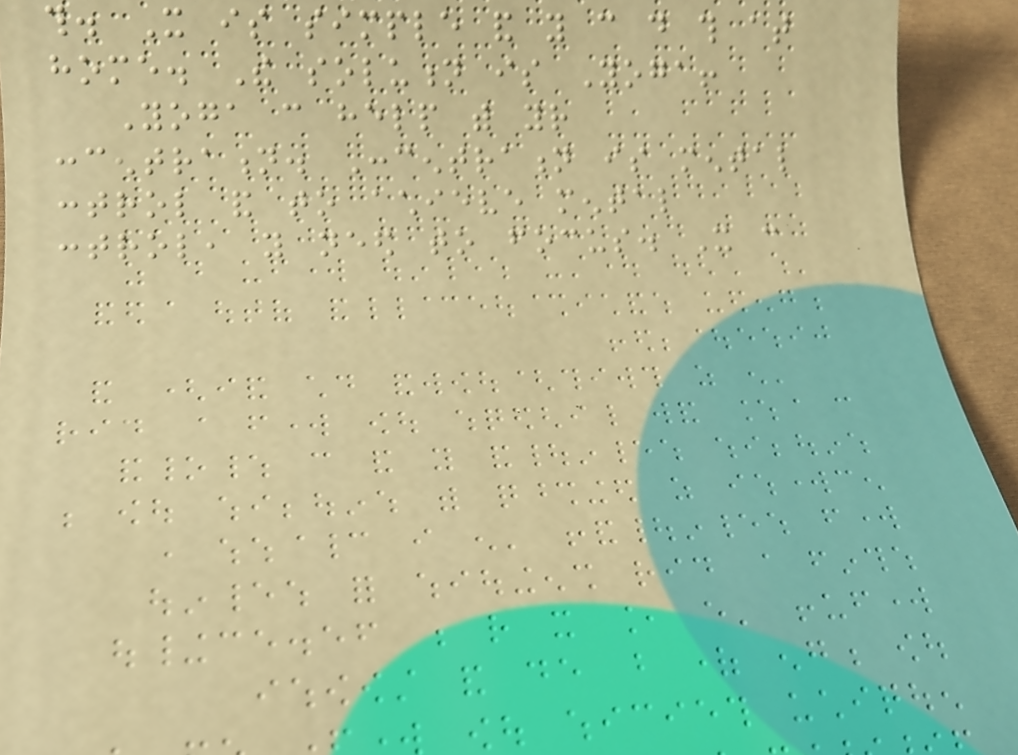this. It is simple and you can do this at
home. The solution is Yoga!
Yoga can help with your
concentration. Concentration is mental
control and to achieve mental
control, you need to focus. It can
